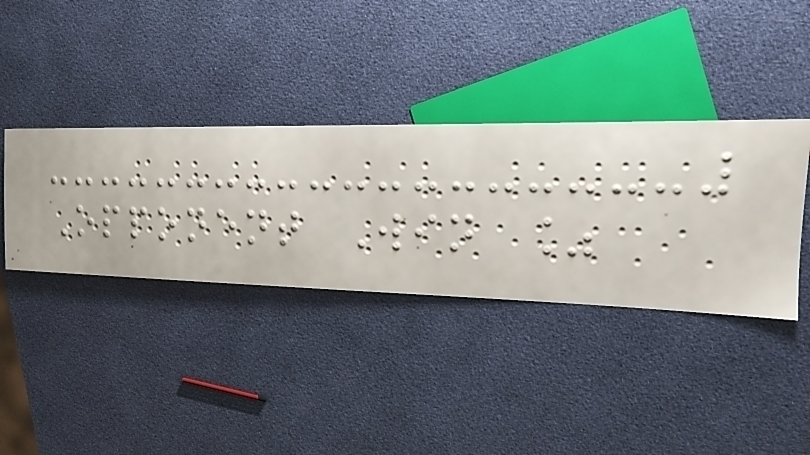Opponent Win %
